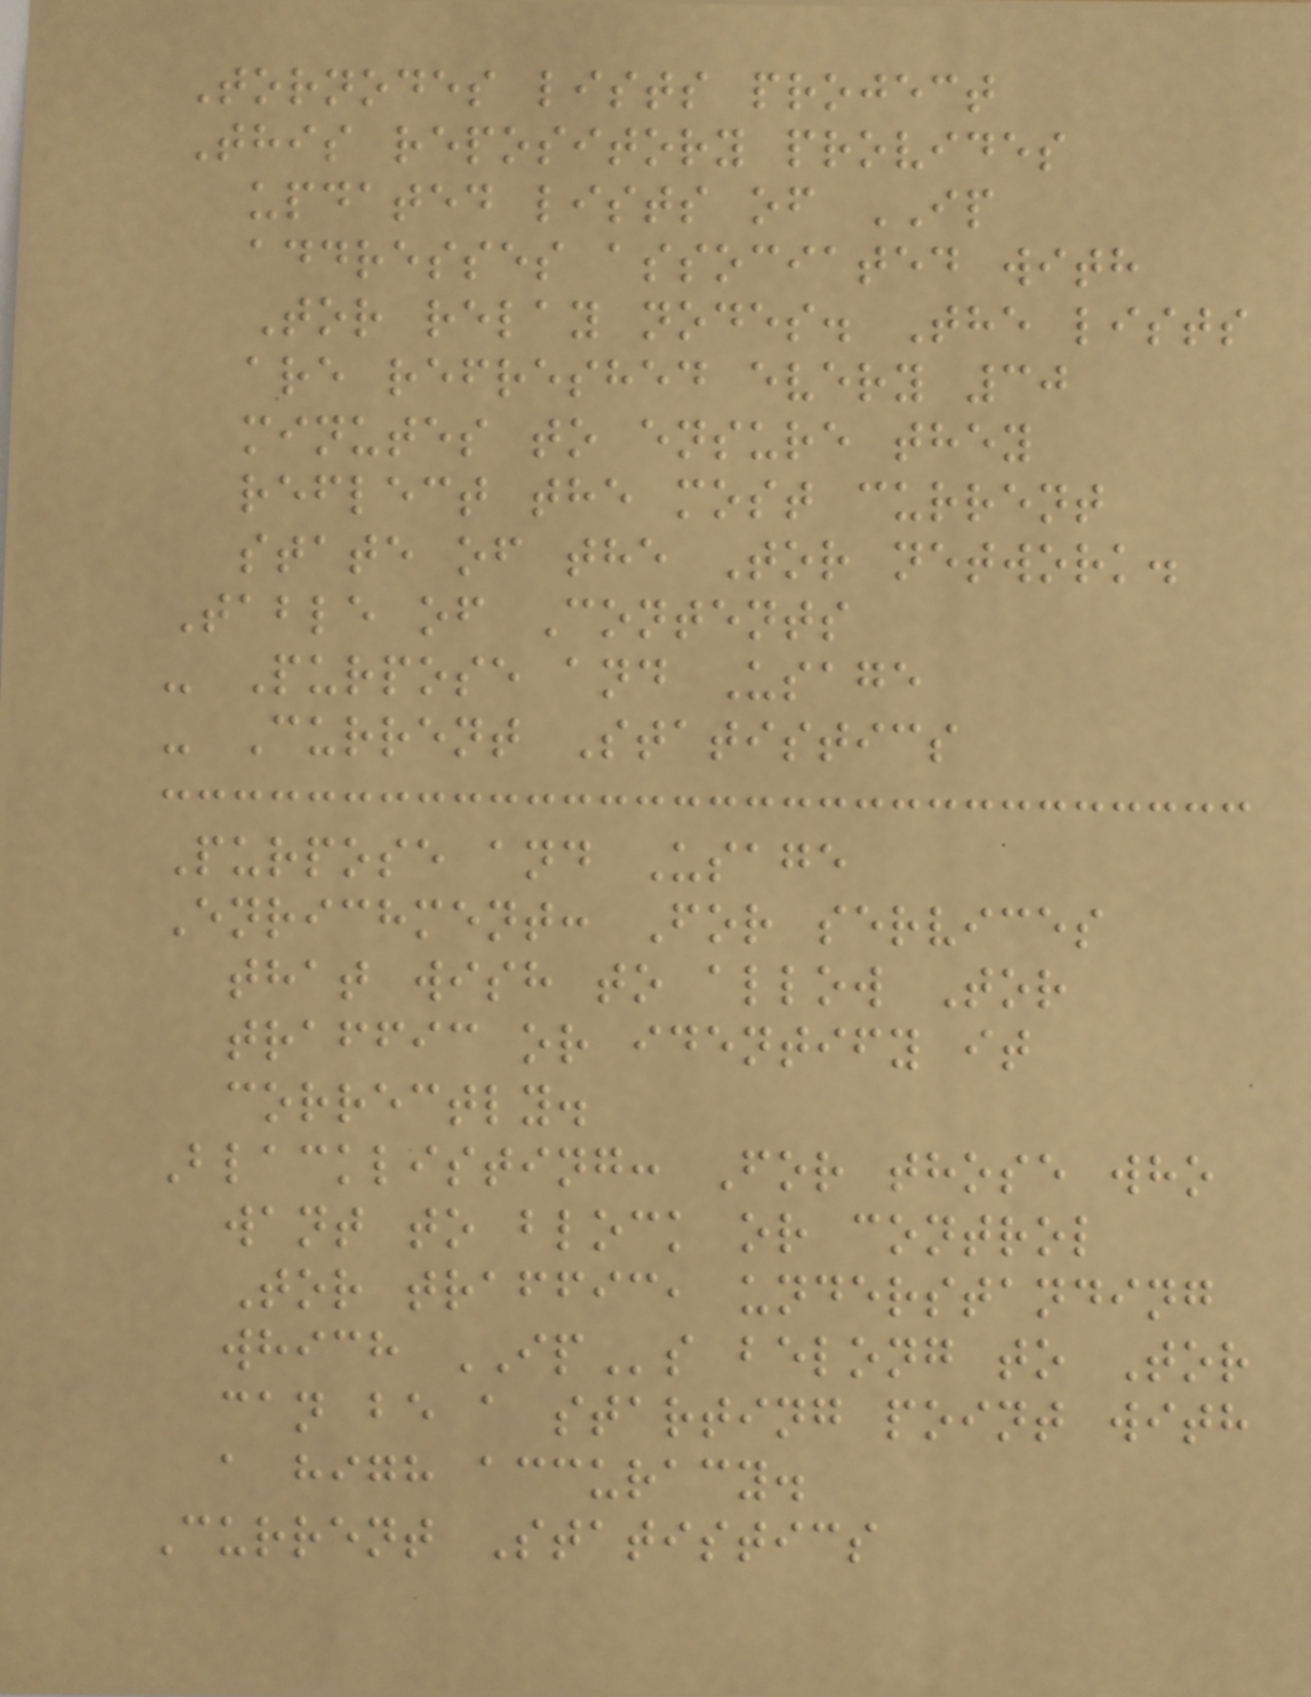Tornodes lists project
This repository provides
updated lists of IP
addresses associated with
Tor relay nodes. The lists
are refreshed every 30
minutes to ensure they
reflect the most current
state of the Tor network.
Table of Contents
- Purpose and Usage
- Current Statistics
Purpose and Usage
Enrichment: For services
that wish to allow Tor
traffic or identify it
correctly.
Blacklisting: For those who
want to block or control
Tor traffic, understanding
which IPs belong to Tor
can be a starting point with
a high accuracy.
Current Statistics
